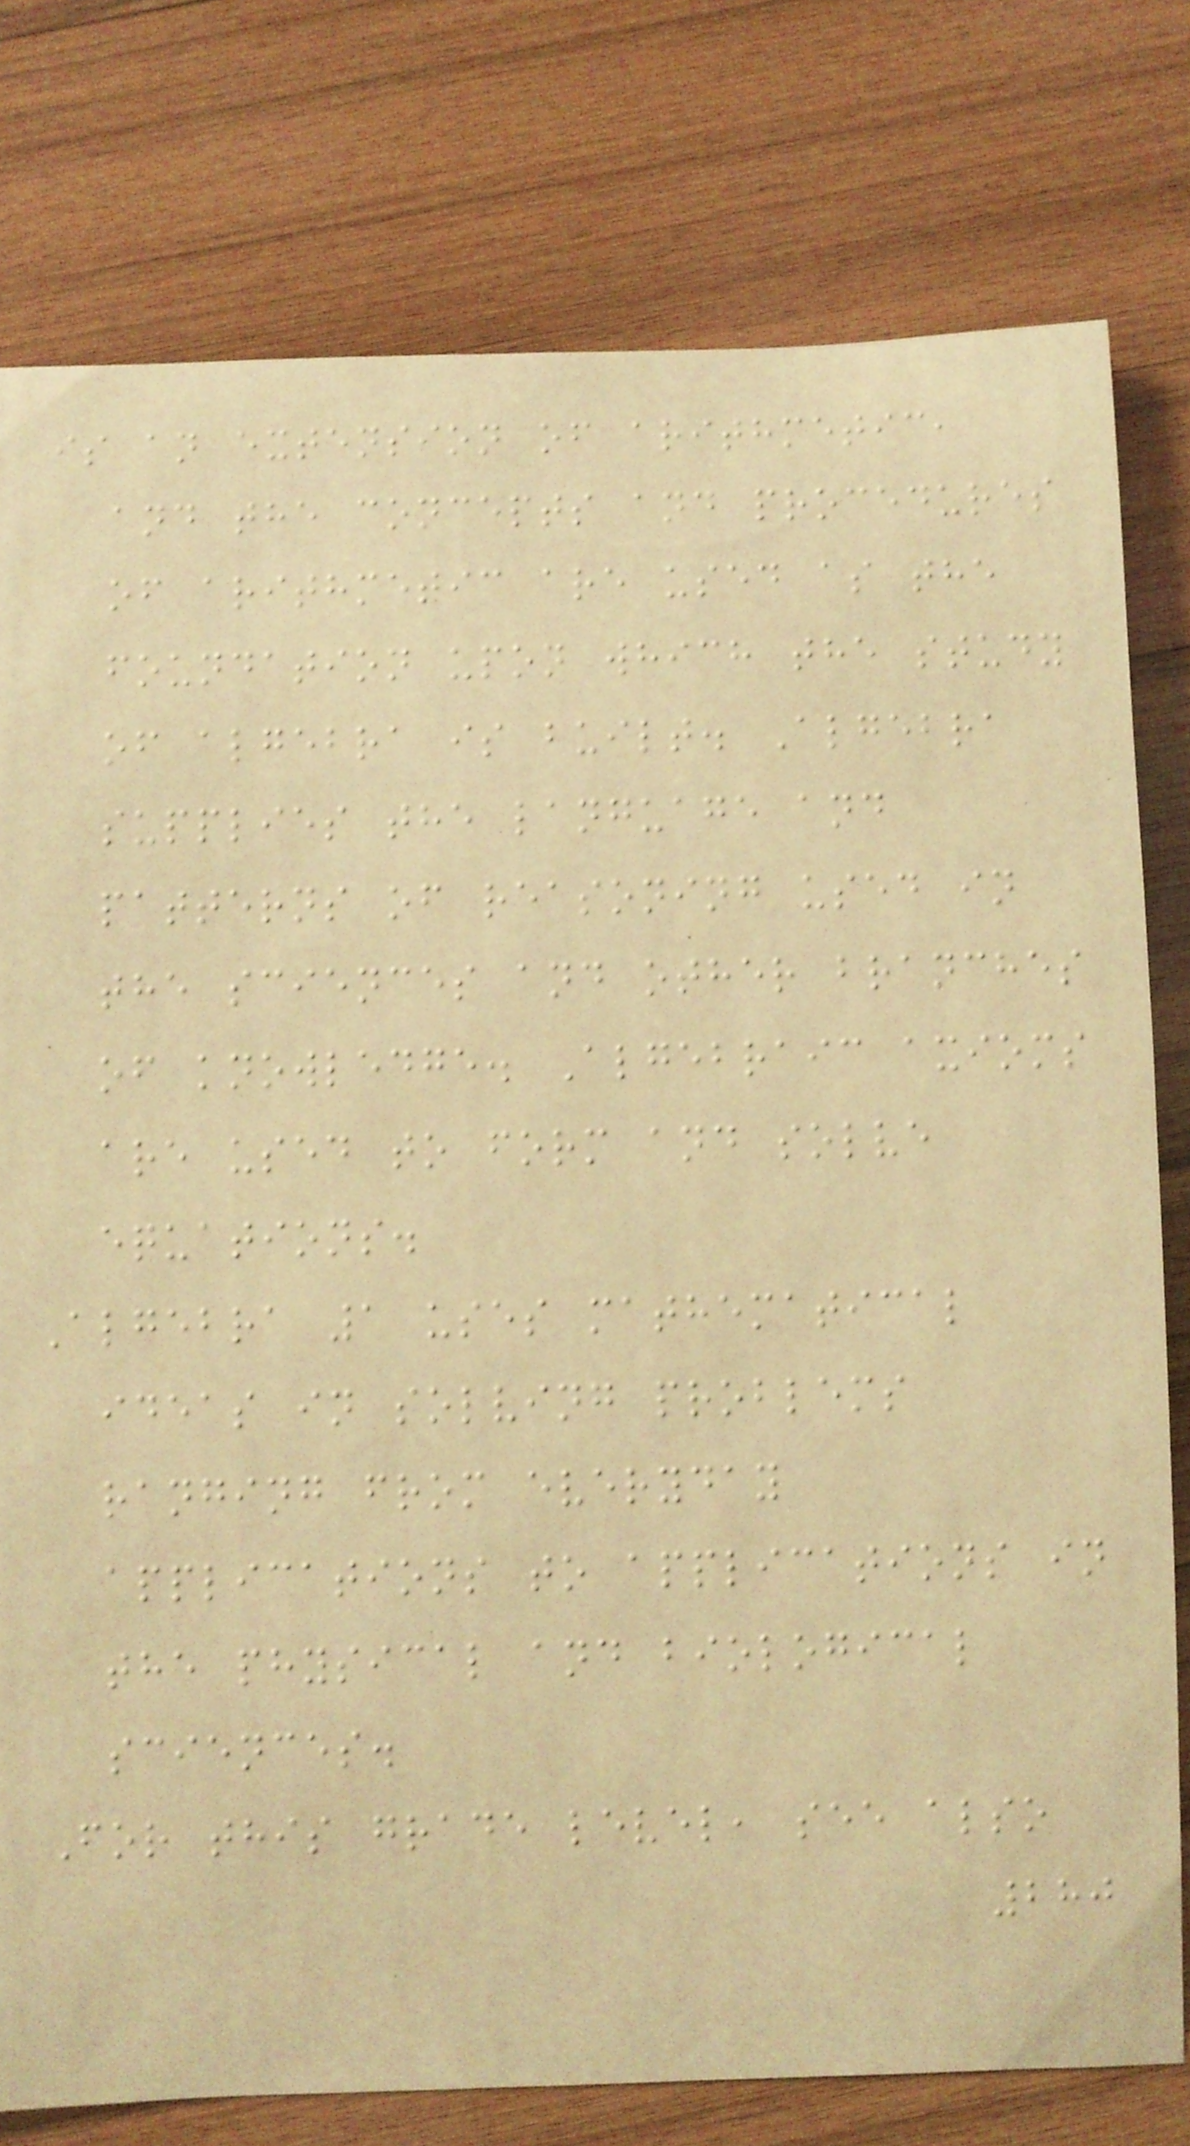is an extension of arithmetic,
and the concepts and procedures
of arithmetic are used as the
foundation upon which the study
of algebra is built. Algebra
supplies the language and
patterns of reasoning used in
the sciences and other branches
of knowledge. Algebraic axioms
are used to form and solve
equations.
Algebra 1 uses mathematical
ideas in solving problems
ranging from everyday
applications to applications in
the physical and biological
sciences.
For this grade level, see also
280
